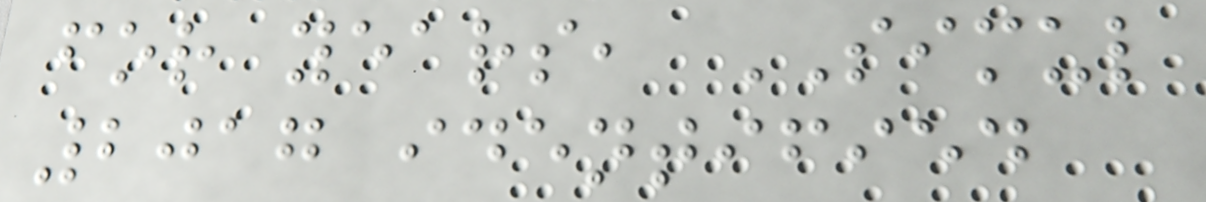for years, SIMUL
2017 identified
